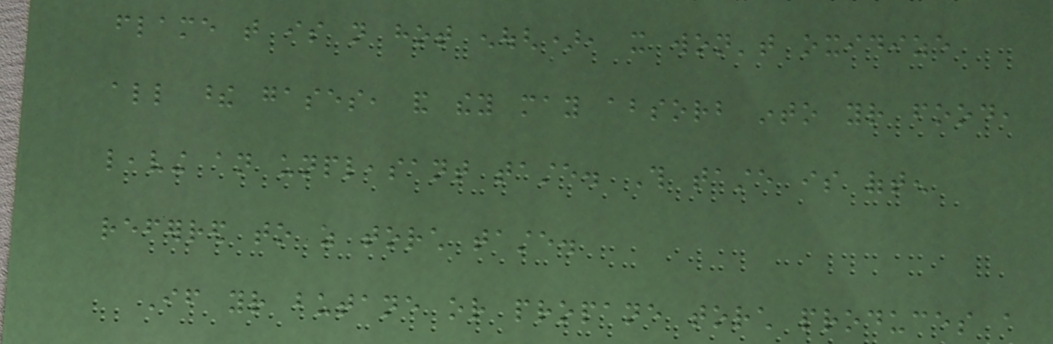flame that is not hot enough), it won't oxidize
all these gases, and they may absorb into your food,
leaving an unpleasant taste. This taste is often
referred to as torch taste.
If your butane or propane torch produces a
